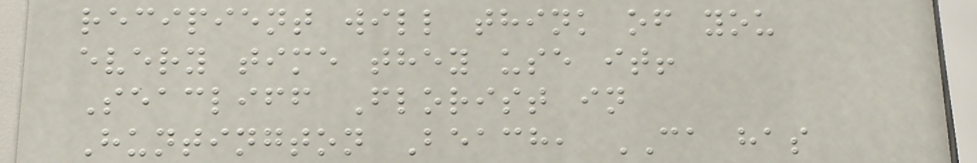recipient will think of you
every time they use it!
Seacliff Florist in
Huntington Beach, CA has
